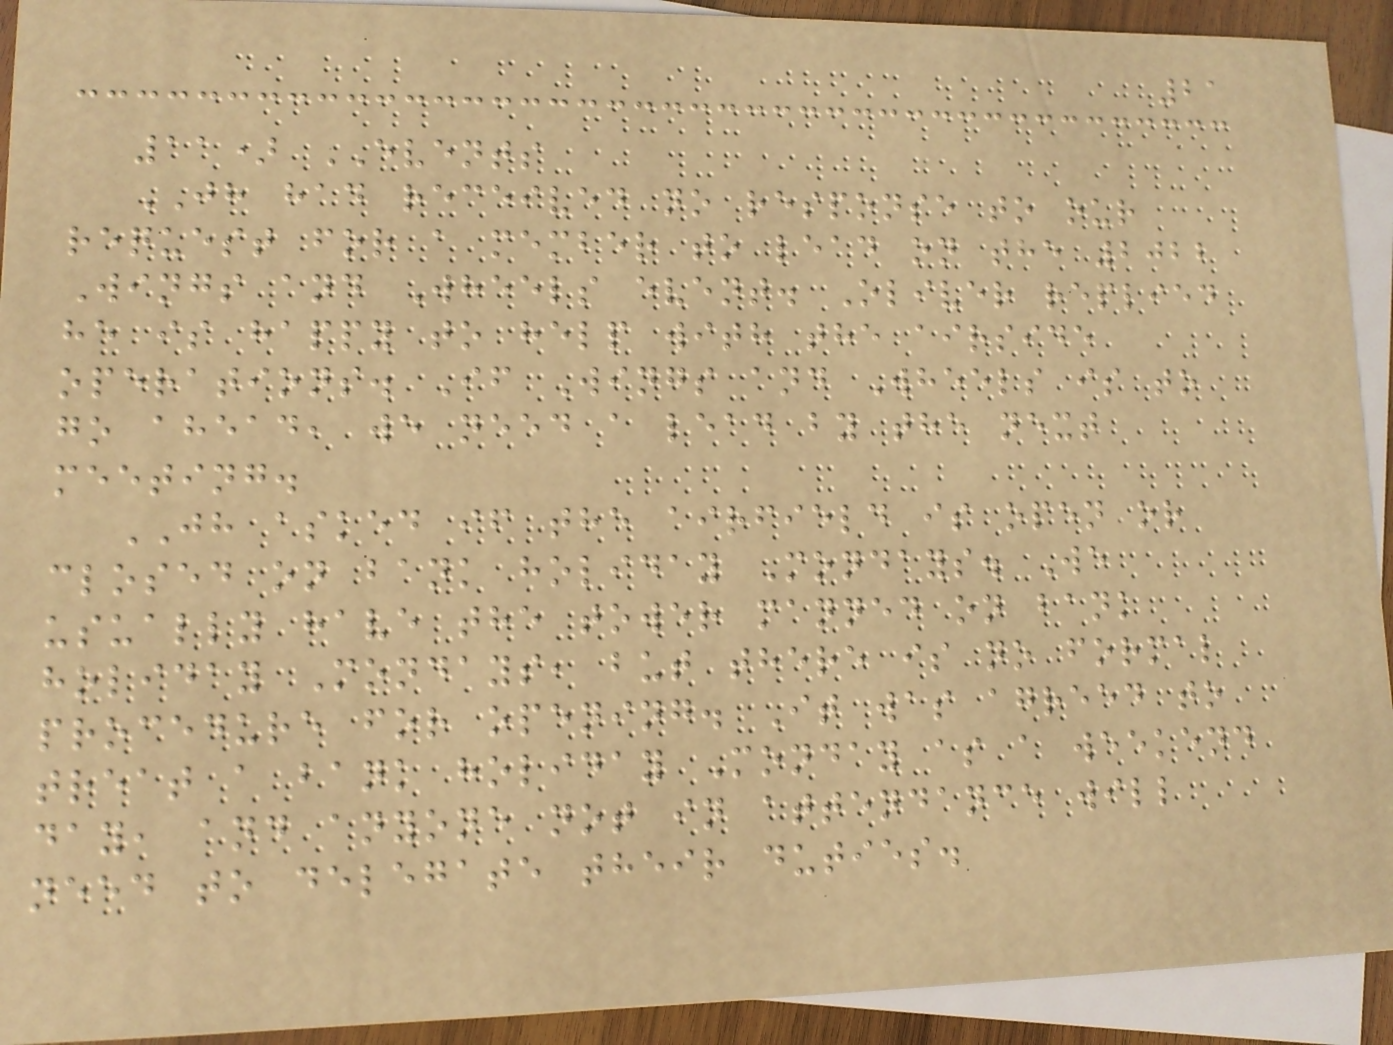21
11) EVENTS
JH had received no response to our
request for a member to lead on the 2022
Wings and Wheels event. Oliver replied
he is happy to help with the airside
operations. If Wings and Wheels is to
go ahead, we need a lead by the next
meeting.
JH asked if the airfield is open or
closed on bank holiday Mondays. We
usually have the tower manned on bank
holiday Mondays, but there is no formal
procedure for opening. It was agreed to
treat a bank holiday Monday as a weekend
day, and anyone not in attendance will
need to delegate their duties.
